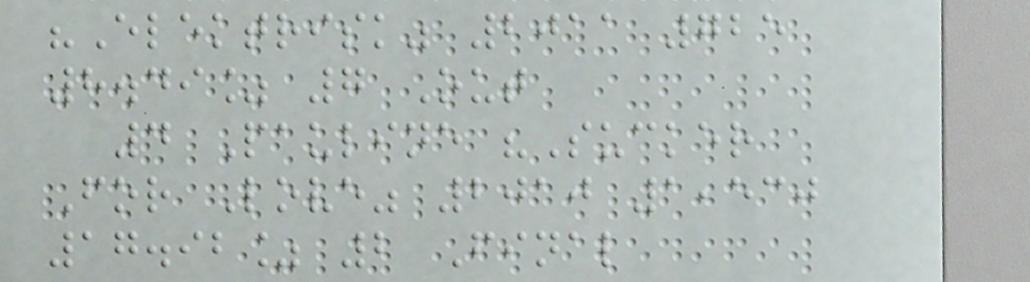"Elektrisk" 2011 725
8.49% 7 Out
4 Pauline "Sucker
For Love" 2010 1,530
17.92% 2 Final
